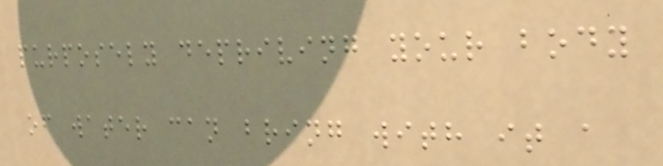purposely depriving your body
of water can bring with it a
